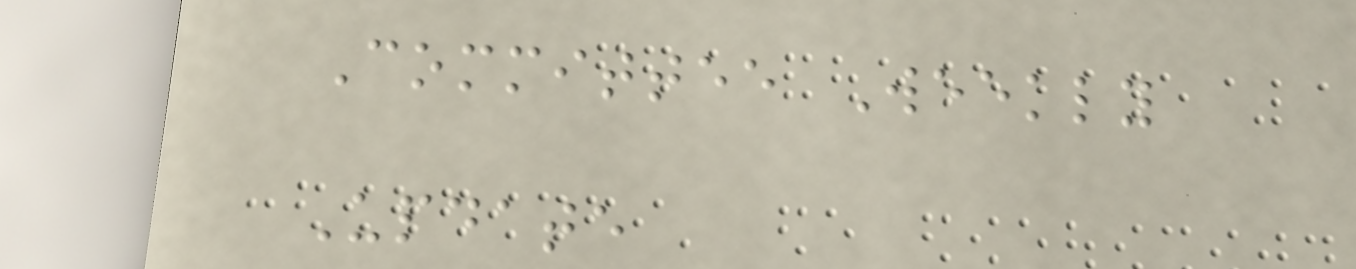Committee Weekly
Update
